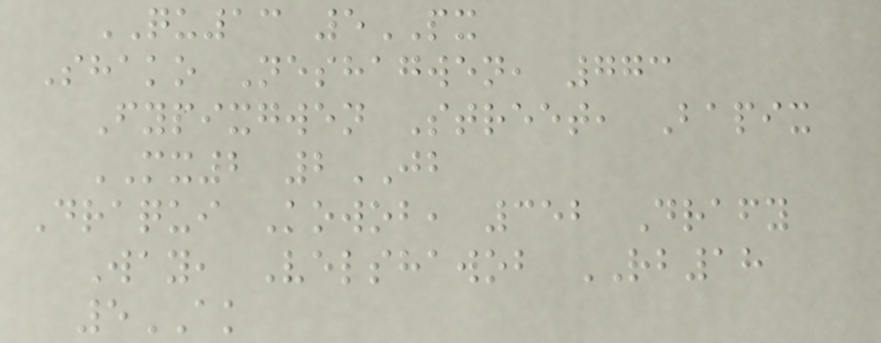QU13 5PX
Shako Neshagwen, 773
Fypixgwen Street, Bapix
MX2 2JB
Draqui Kowob, 352 Drafy
Way, Velshawob RB18
5AK
